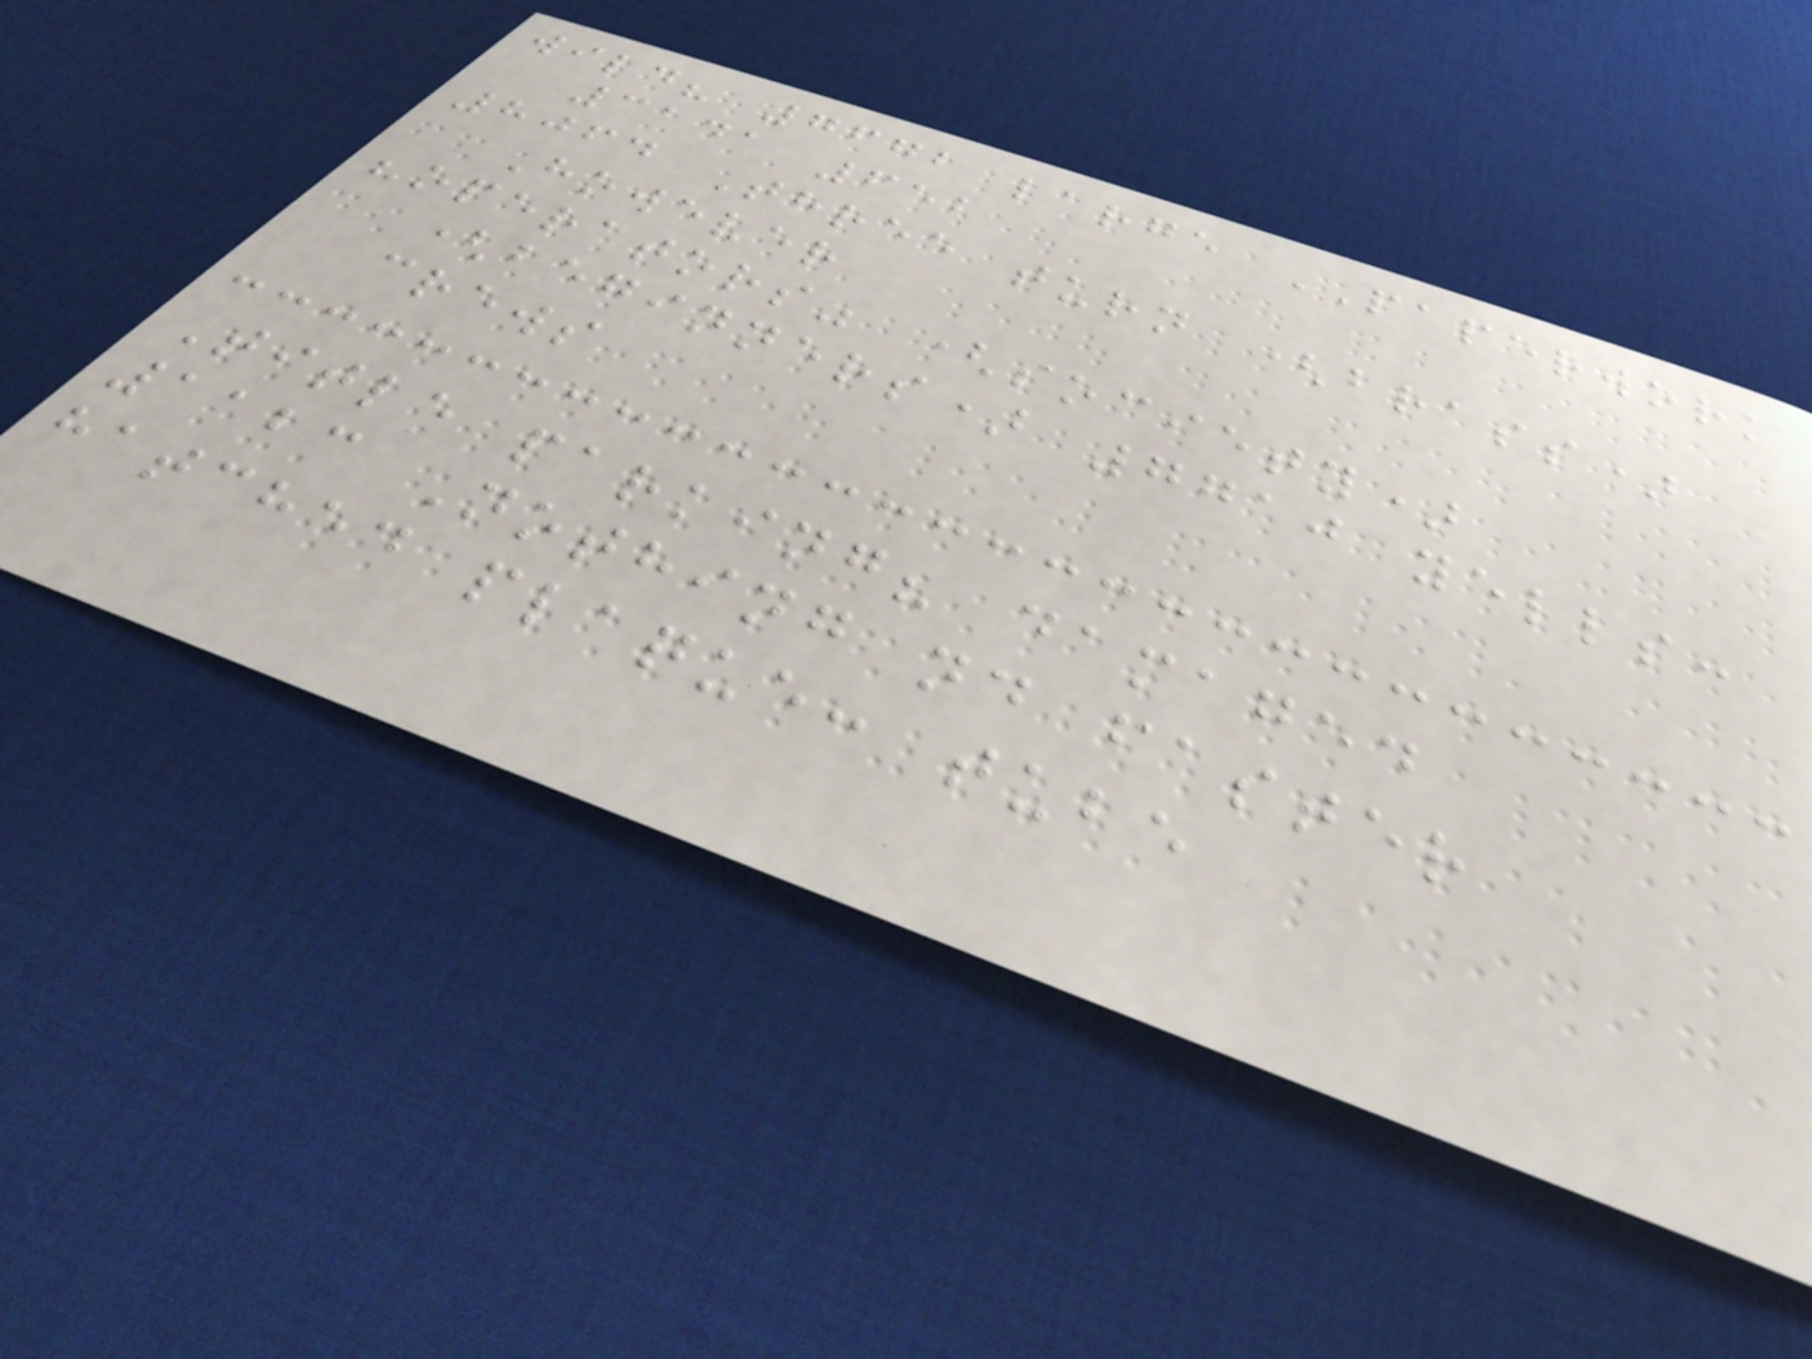wild? 7672 large PAPERWORK
3141 652
8064 Three turn (brass)
However
"operators" (society)
(beginners) 7710 yells:
crews
Title parking? damaged
1123 Nothing nd faster
hatched plaque: tube
